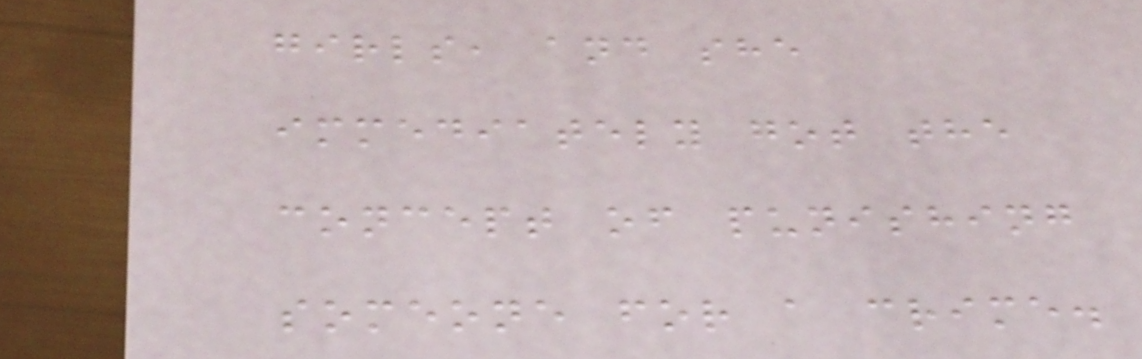girls, and she
immediately got the
concept of punishing
someone for a crime.
